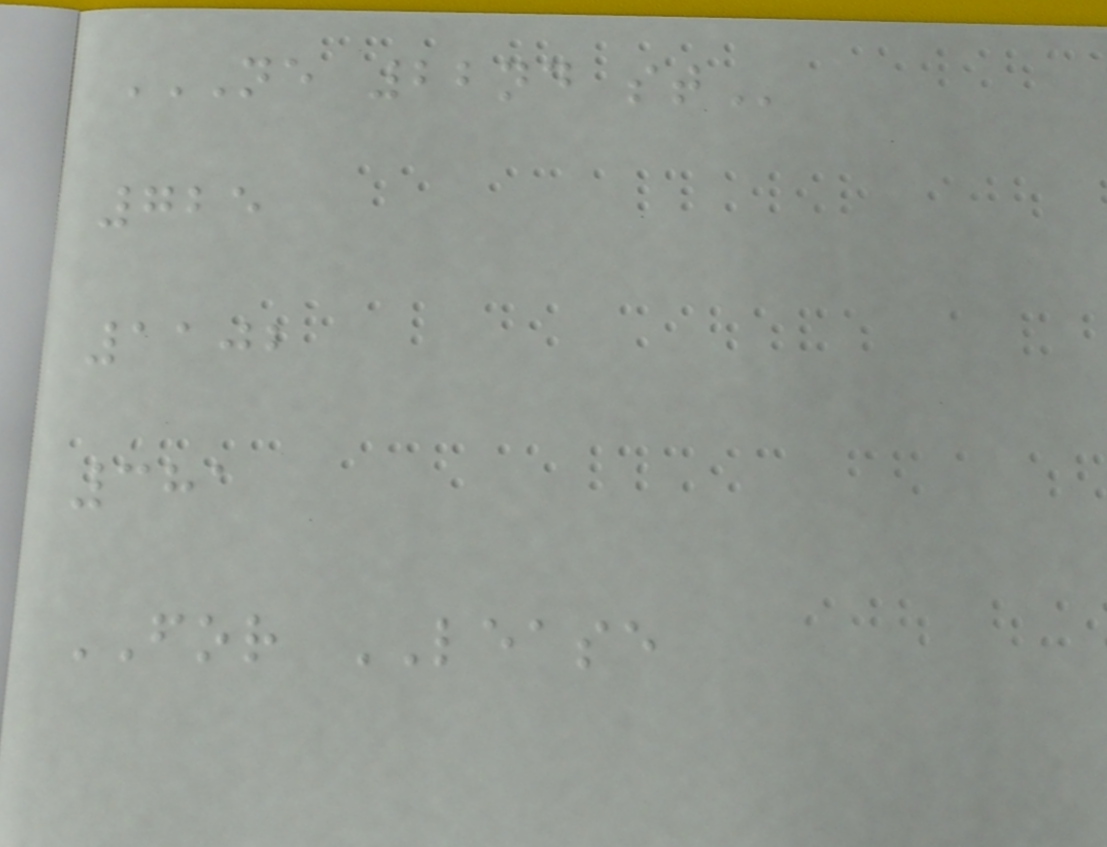NE 22ND ST
725
1102
381
FOR LEASE
